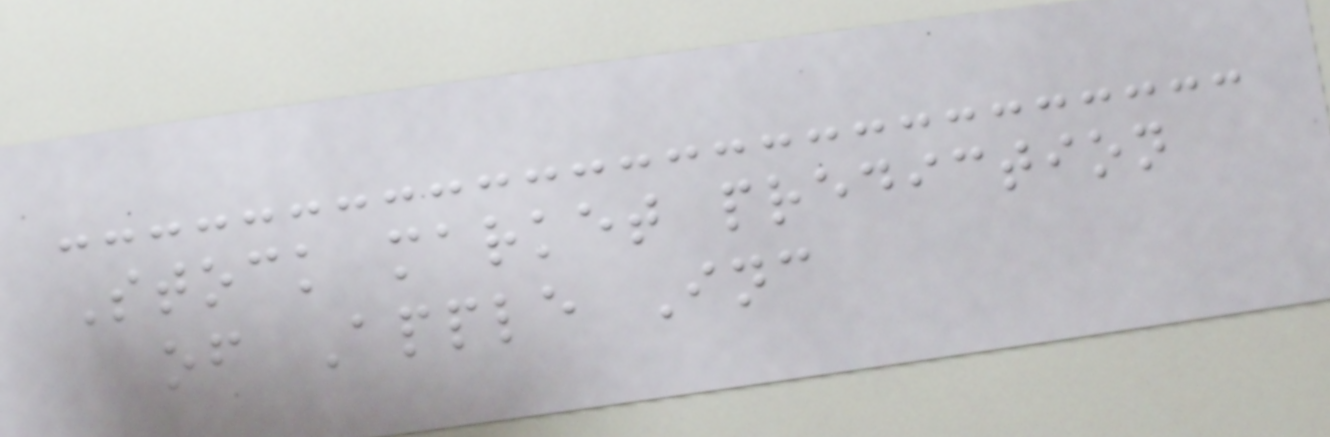Stock market prediction
of Apple Inc
